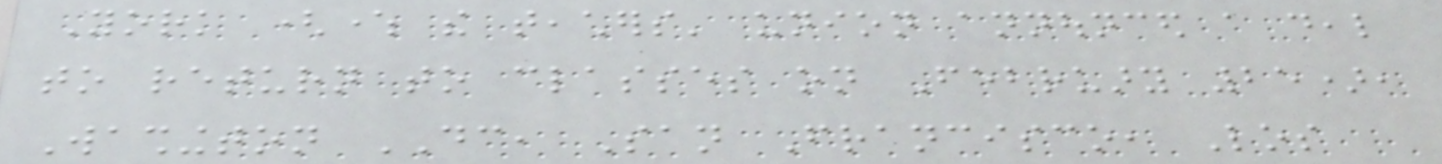York (where the teachers' union announced a deal
to return to classes on February 25),
Washington DC, San Francisco, Los
